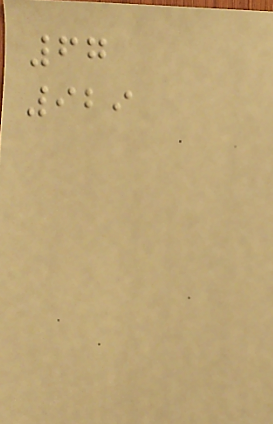67
929
